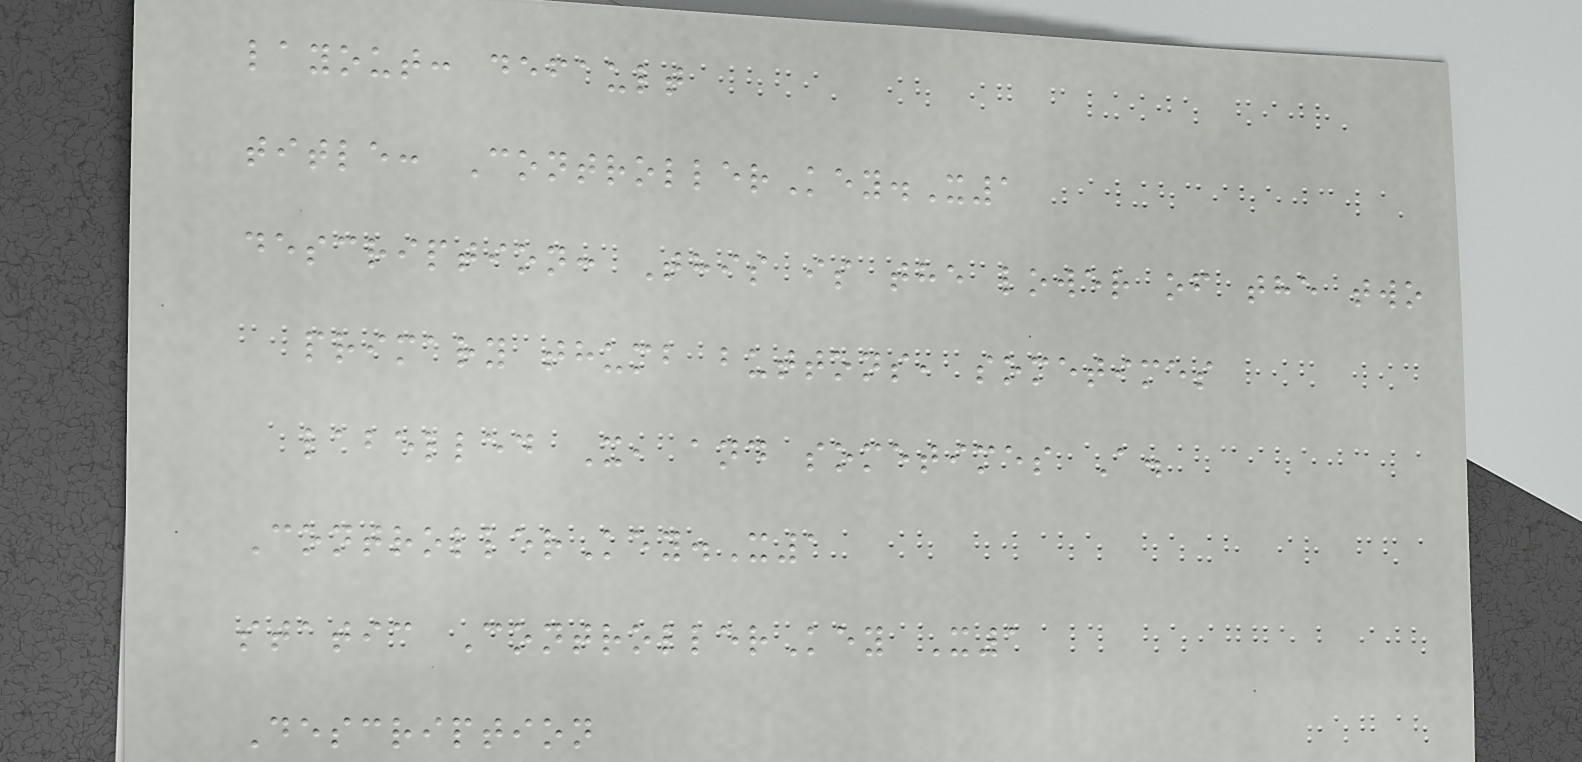layout: default
title: ControllerKey.X1
description: This is the lower of the two
primary thumb buttons, sometimes
labelled X, and sometimes A.
ControllerKey.X1
static ControllerKey X1
Description
